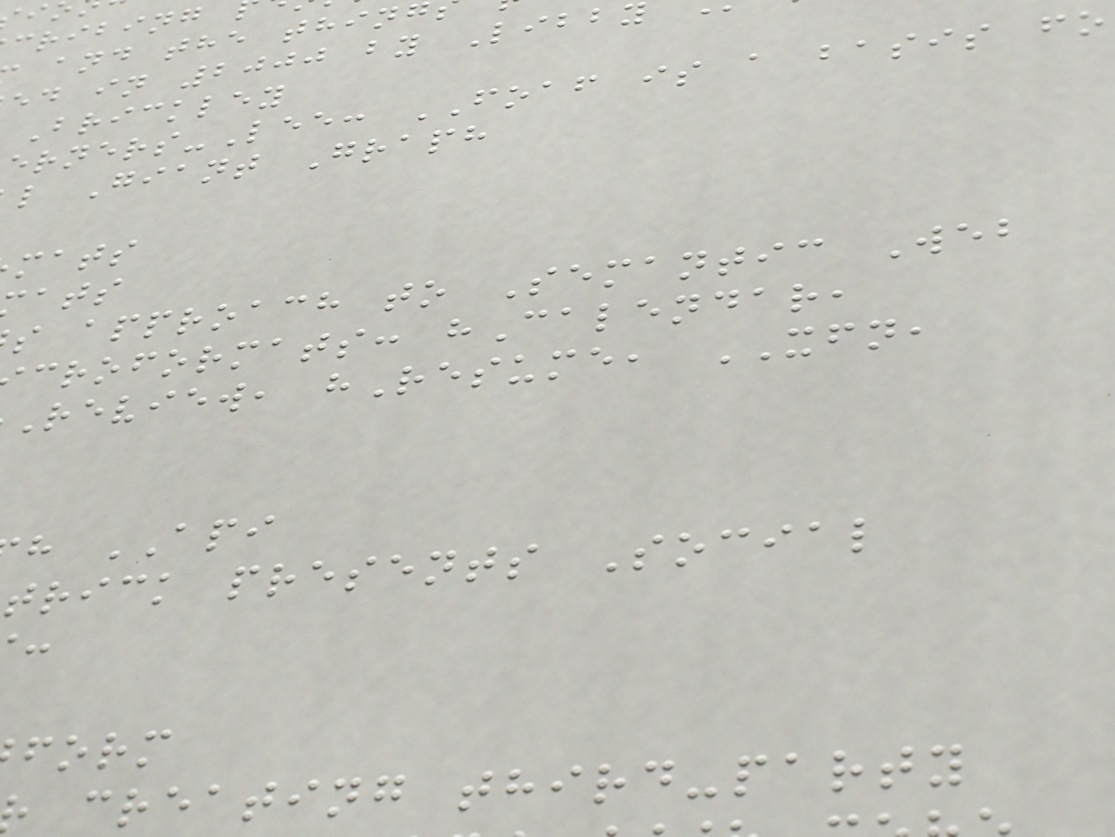and the thin
ed in 2000 by Libb
Brickley
erners-Lee: FOAF is a basis fo
l Giant Graph
mats
s approach to Semantic Web
croformats: hCalendar,
Review, hResume, XFN,
h API
trick presents Social
creating third-party
